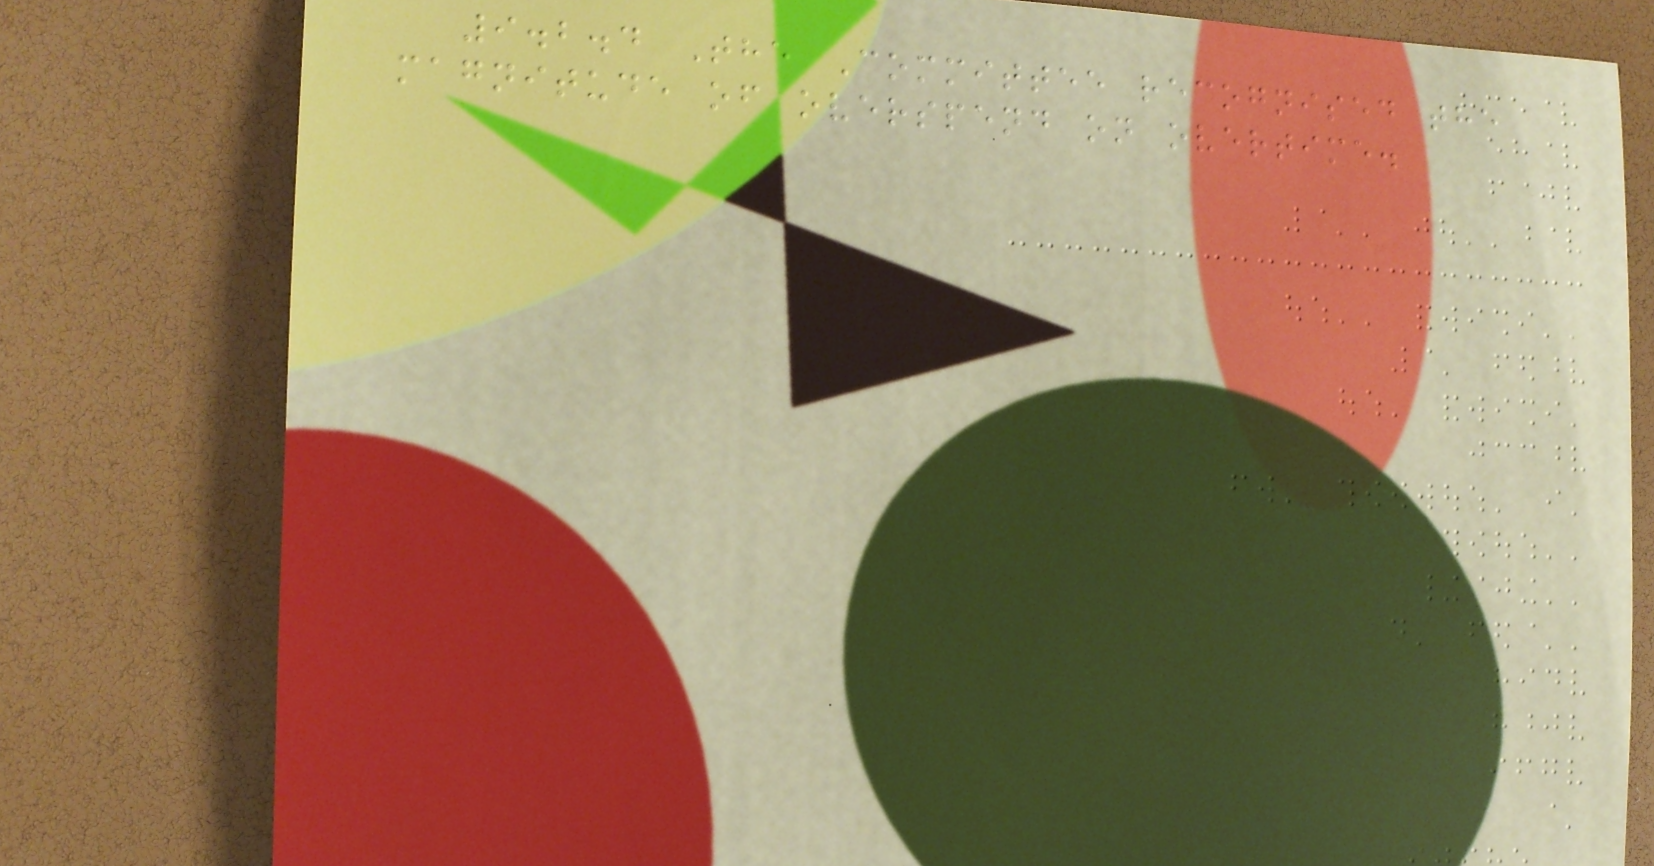9.2.4 The Committee recognised the
magnitude of overspend on overtime.
